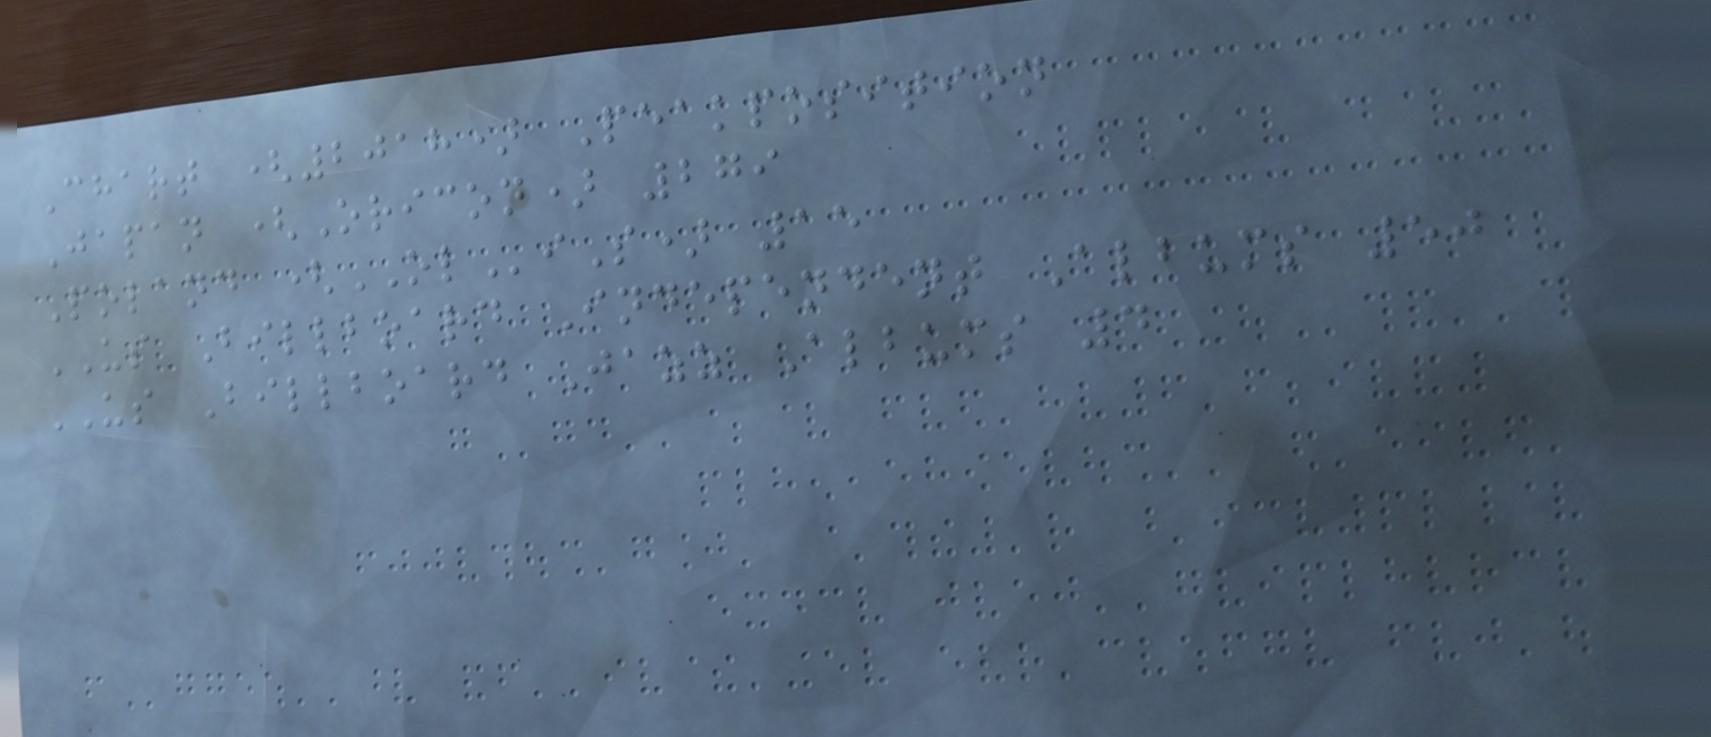Chart (2018) Peakposition
Japan (Oricon) 279
Poland (OLiS) 15
US Billboard Independent Albums 50
US Billboard Jazz Albums 4
